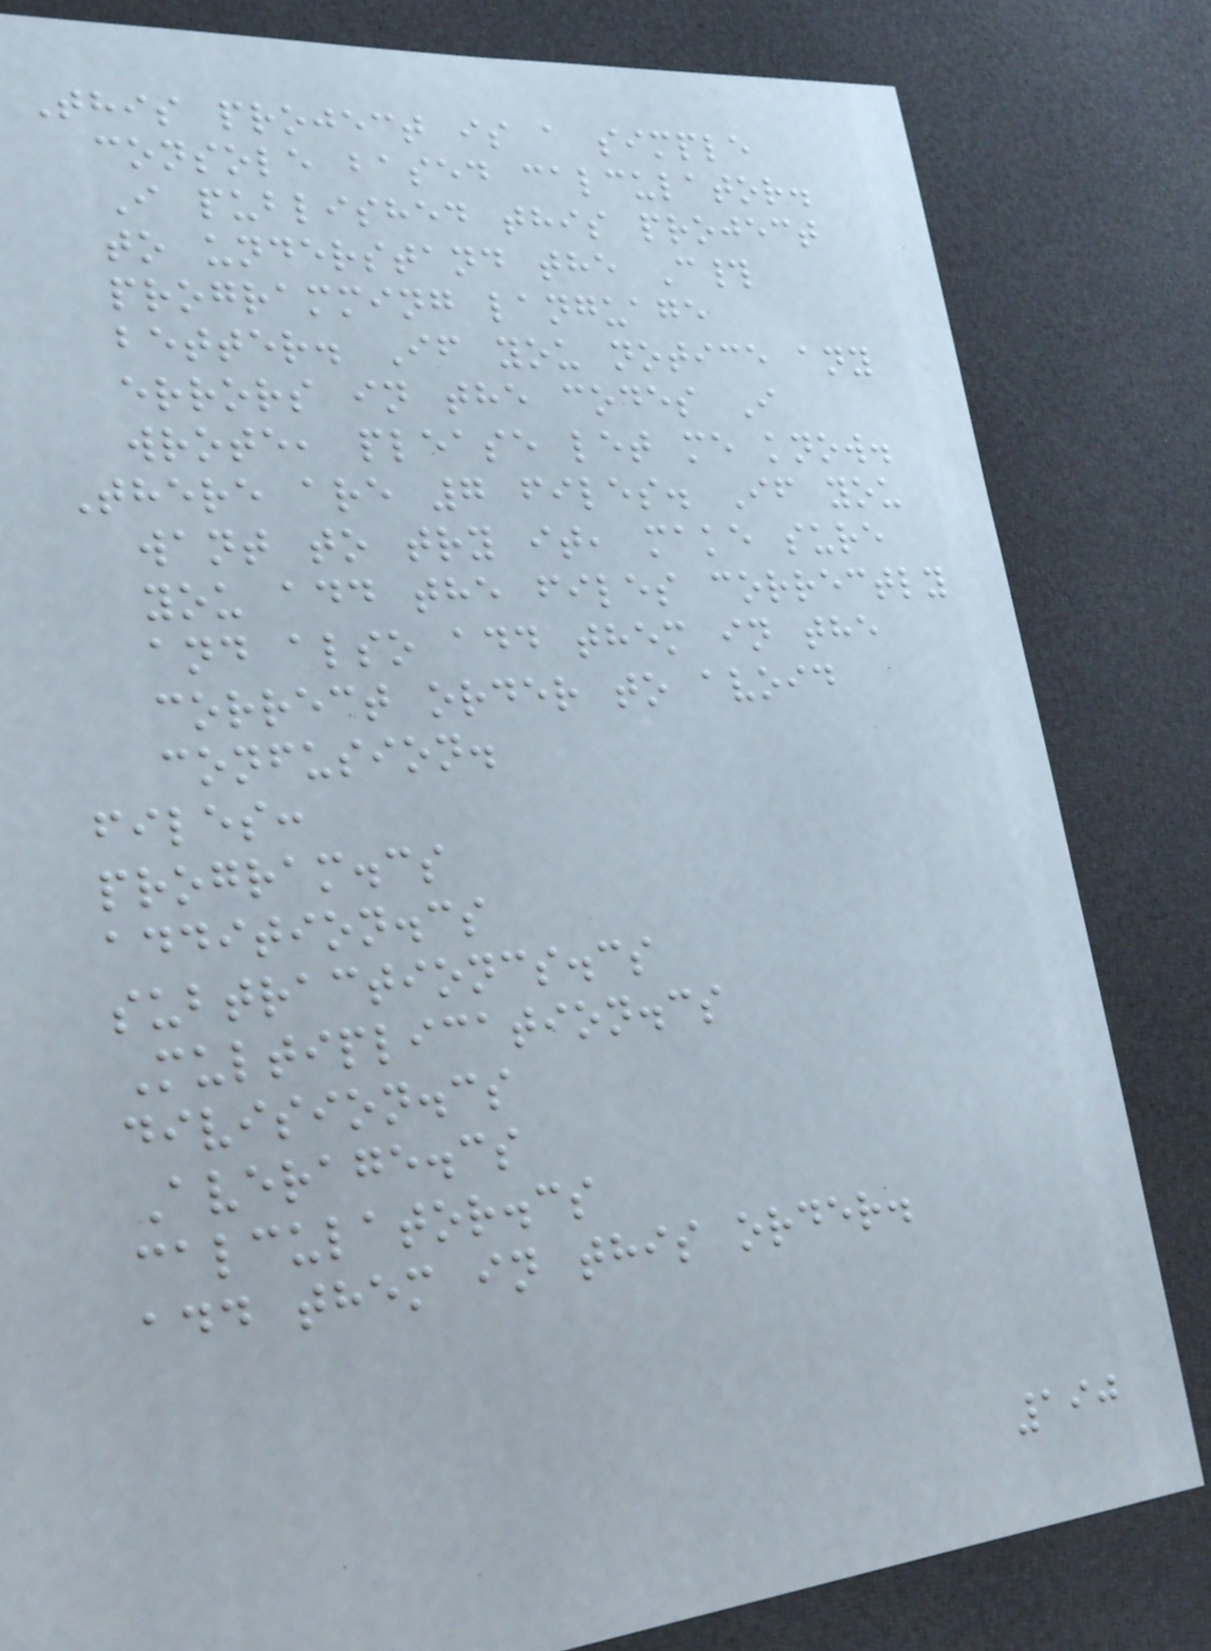This project is a simple
console based calculator.
I published this project
to understand the C#
programming language
better. If you notice any
errors in the codes I
wrote, please let me know.
There are 7 files. If you
want to try it, make sure
you add the files correctly
and also add them in the
correct order to avoid
confusion.
files:
program.cs
addition.cs
subtractioncs.cs
Multiplication.cs
division.cs
Average.cs
calculator.cs
add them in this order.
190
